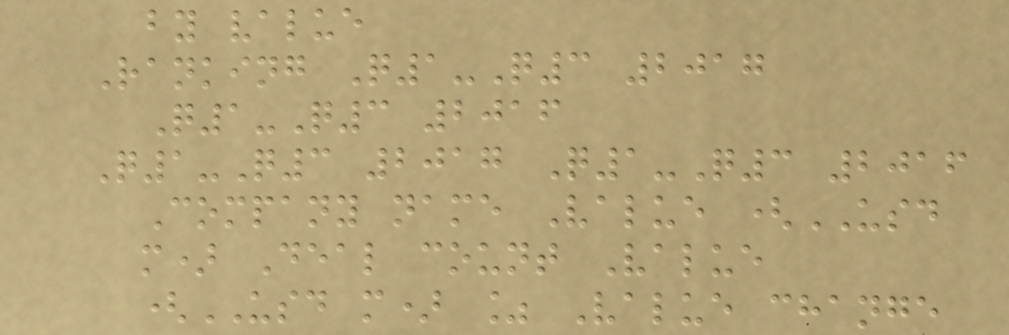by value
Ranking Q1-Q3 2017
Q1-Q3 2016
Q1-Q3 2017 Q1-Q3 2016
Company name Value (USD
m) Deal count Value
(USD m) % Value change
